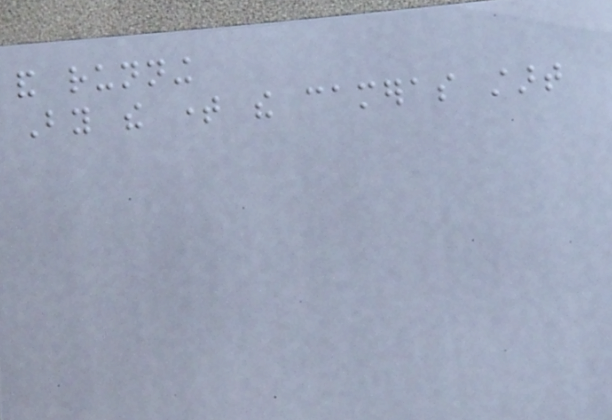and running
By the time the cameras start
